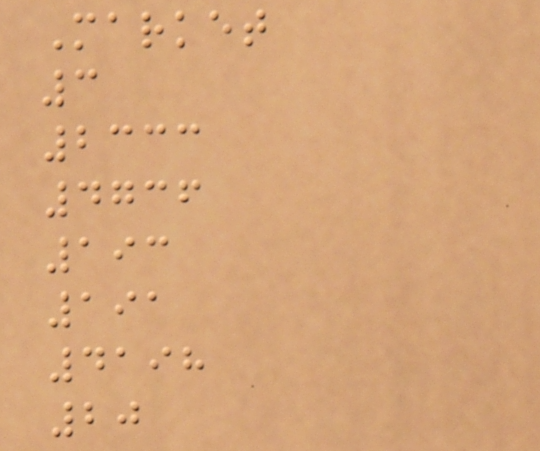Market
3
2333
4736
193
191
4198
20
